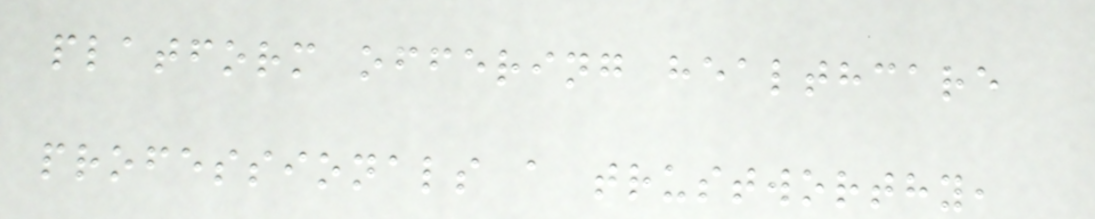platform offering healthcare
professionals a trustworthy,
